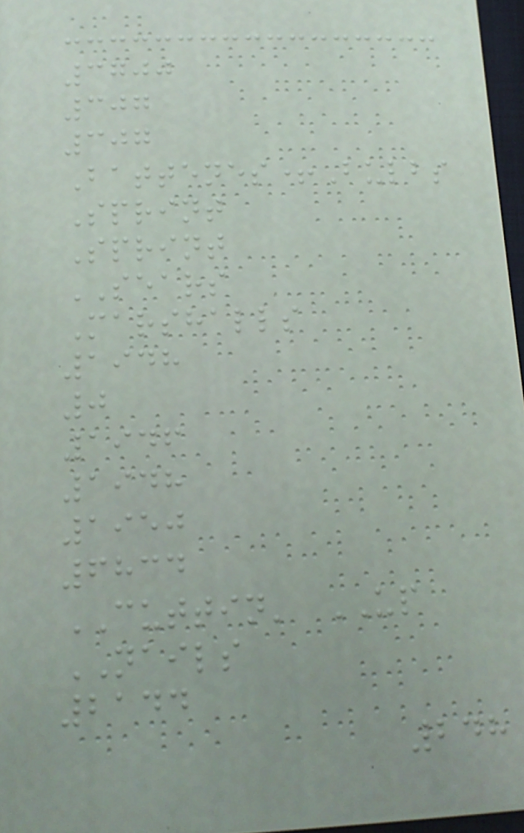3700
307
307
Battenes+Bulbs
Sprint
Sprint
SEARS
Marshalls
1948
0
1946
1948
1950
6834
CUTTIN' UP
NAILS
2144
248
